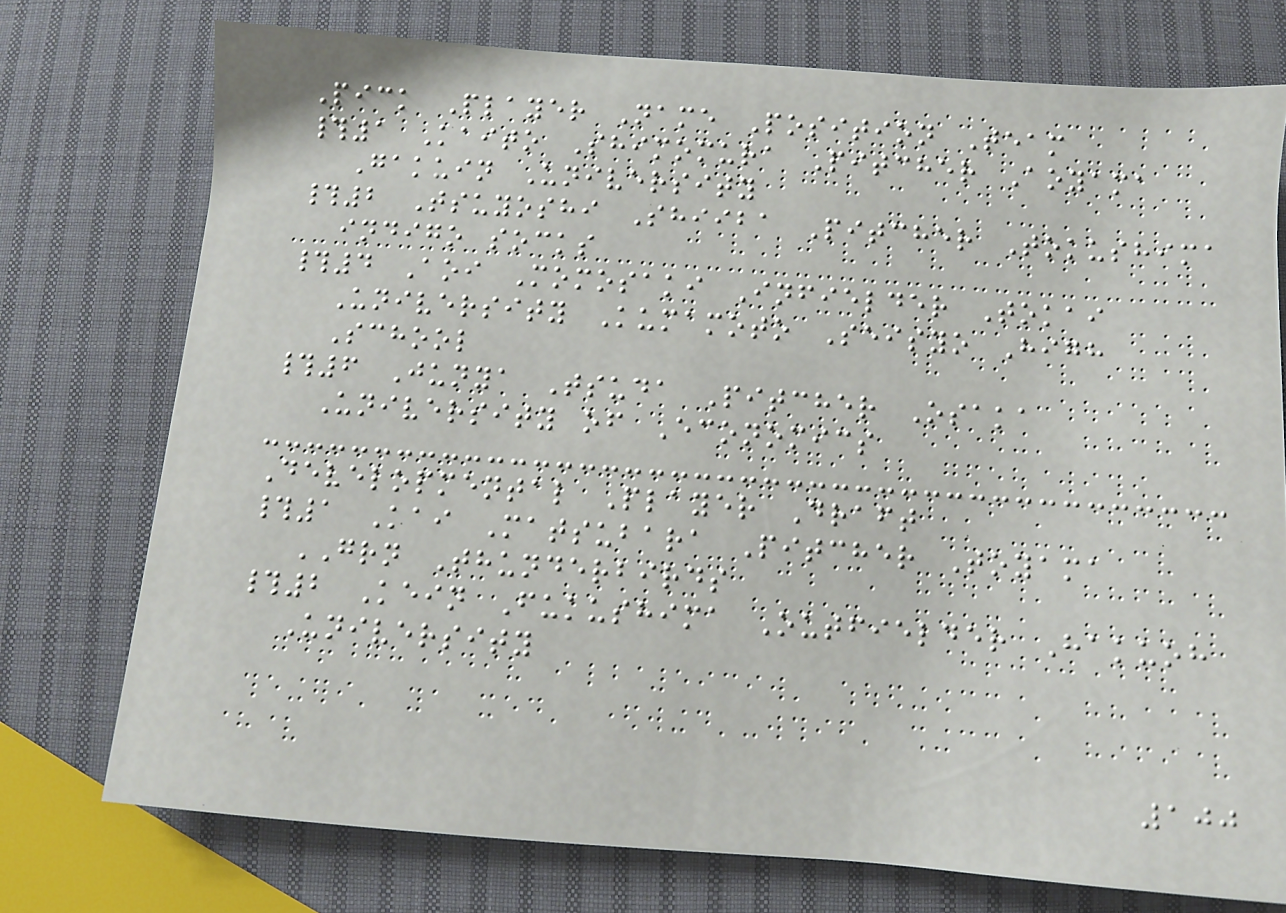Pick Player Name Position Team
#1 Kaito Shimomura Pitcher Aoyama
Gakuin University
#2 Tsuyoshi Shiiba Pitcher Tokushima
indigo socks
#4 Aoi Momosaki Infielder Tokai
University Kumamoto Seisyo High
School
#6 Junya Tsuda Pitcher Osaka
University of Economics
Developmental Player Draft
#1 Kai Matsubara Pitcher Toyama
GRN Thunderbirds
#2 Kein Fukushima Outfielder Hakuoh
University
100
